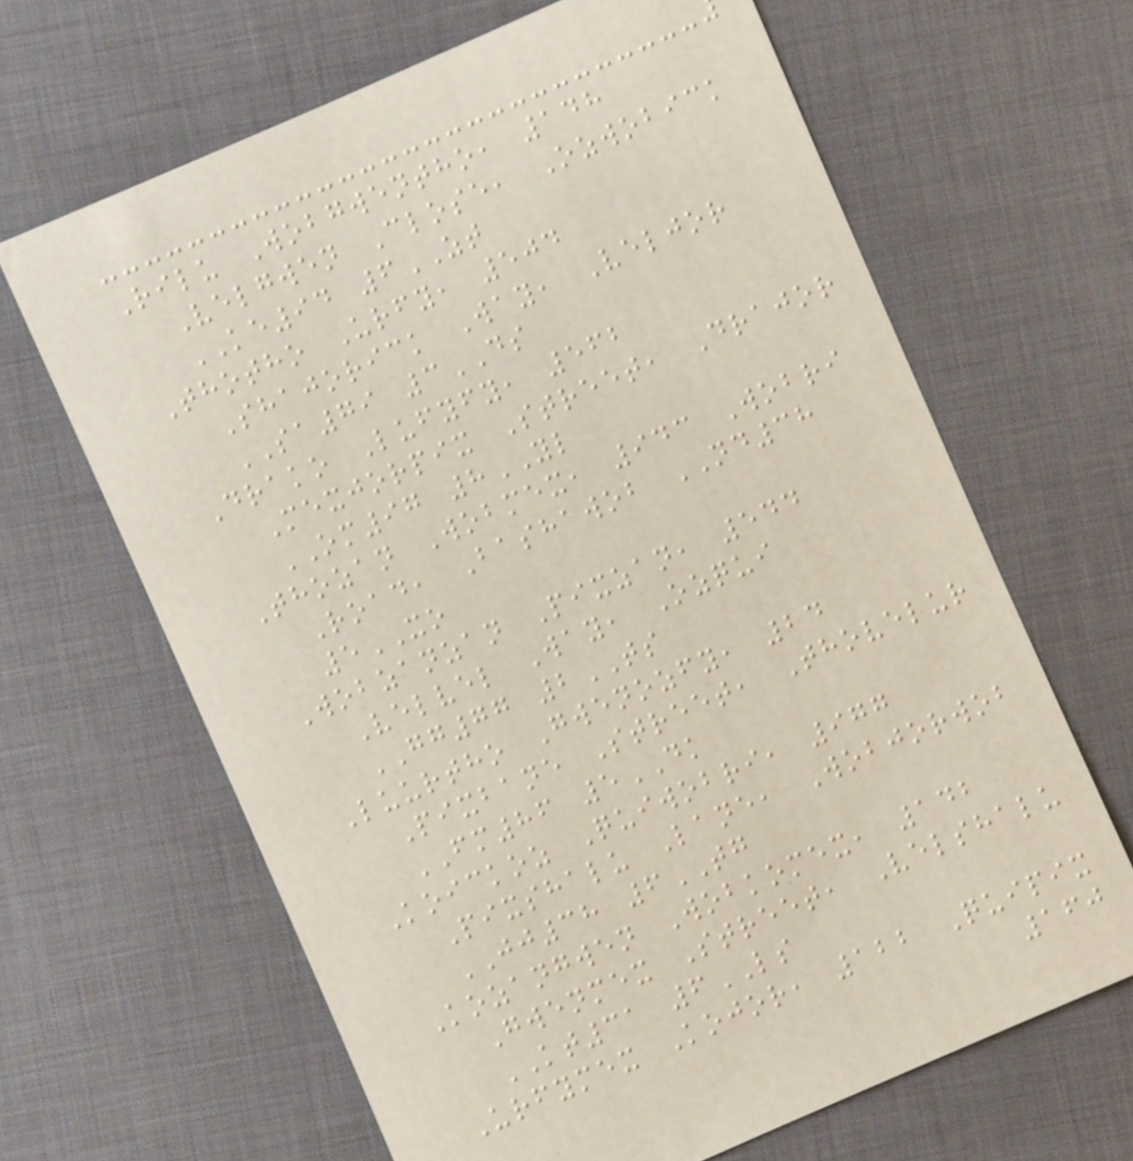Rilu Wobgwentho, 148
Velgwen Close, Ozwobick
KE94 6ZT
Thotho Urfy, 504
Shajorick Way, Veljor
SA79 3DS
Drako Lufyfy, 562
Mexjorpix Street, Drajor
OM97 8YL
Thozan Wobmex, 943 Wobri
Road, Bashawob ND38
5XO
Wobzanzan Pixzan, 544
Velvel Way, Ozqui
GG77 2TS
Luurtho Gwenozfy, 24
Pixbane Street, Thovelur
FM86 5DK
Koickoz Quiwobri, 977
Pixshalu Lane, Wobjorwob
JJ38 6TG
Kozangwen Wobkomex, 142
Gwenmex Street, Velshalu
KT31 6LS
Urfymex Kojor, 122 Quipix
160
